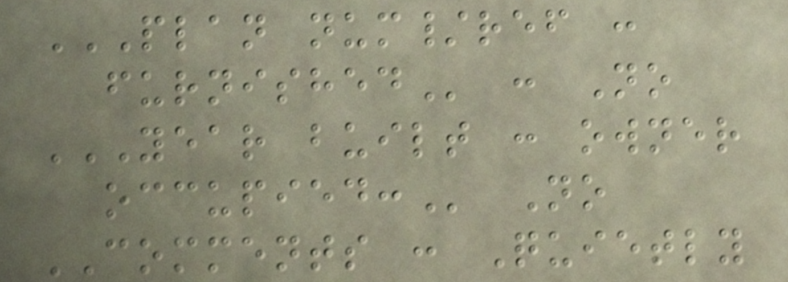PLAN NUM/REF :
FURNISHED : No
YEAR BUILT : OWNER
OCCUPIED: No
COMMENTS : Quietly
